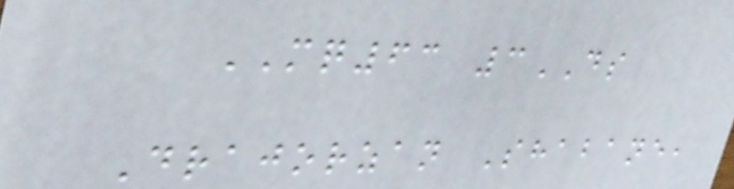MQ63 3DS
Drajorzan Shabane,
